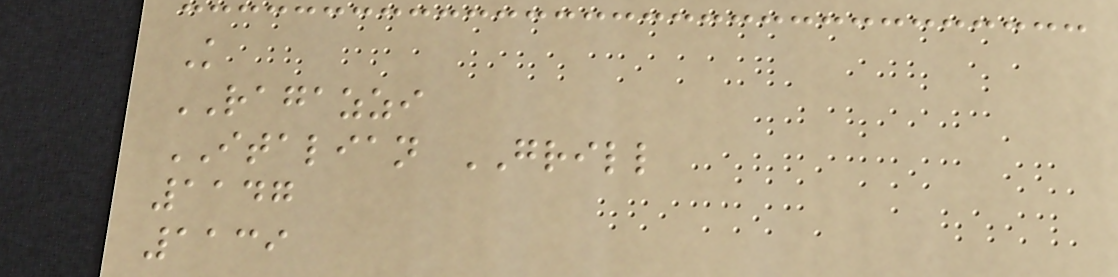K
RAGAZZI
ITALIAN GRILL
1147
1139
